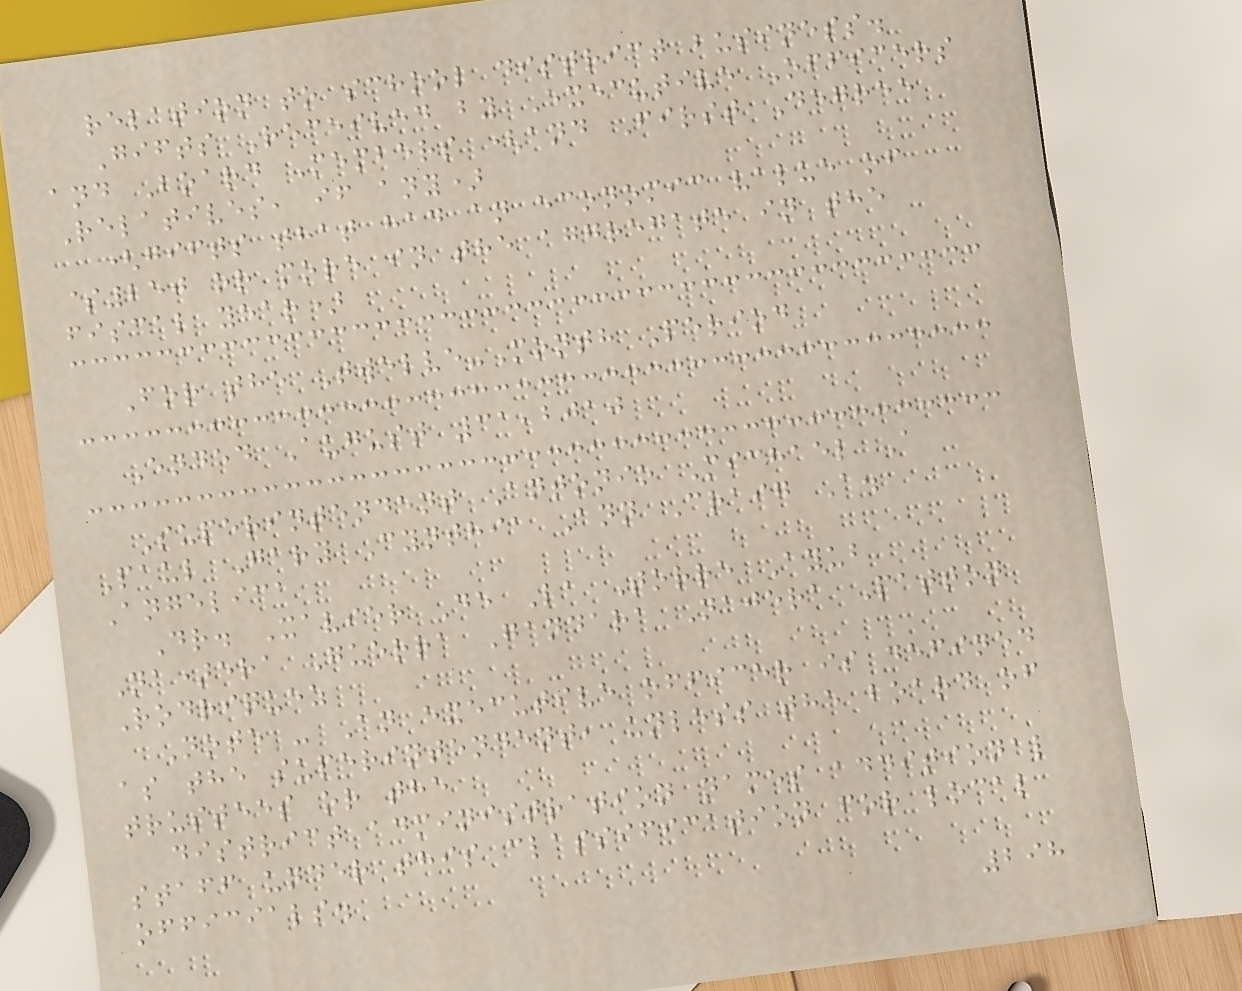relation to school district business.
Gifts Received by Executive Officers
and Board Members (and First Degree
Relatives, if any)
(gifts that had an economic value of
$250 or more in the aggregate in the
fiscal year)
For the Twelve-Month Period
Ended August 31,2010
Superintendent Antonio Michael A
Paul Gary Cynthia Ann Craig A.
Angelica
Dr. Xavier De La Torre Ayub
Na)era Guerra Gandara Najera Patton
Rodriquez
Note - An executive officer is defined
as the superintendent, unless the board of
trustees or the
district administration names additional
staff under this classification for local
officials.
298
